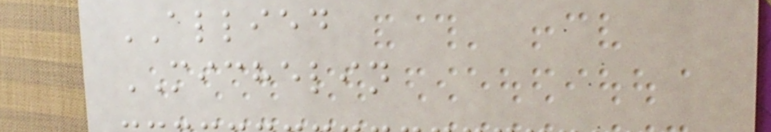ALLIED
MICHELIN
